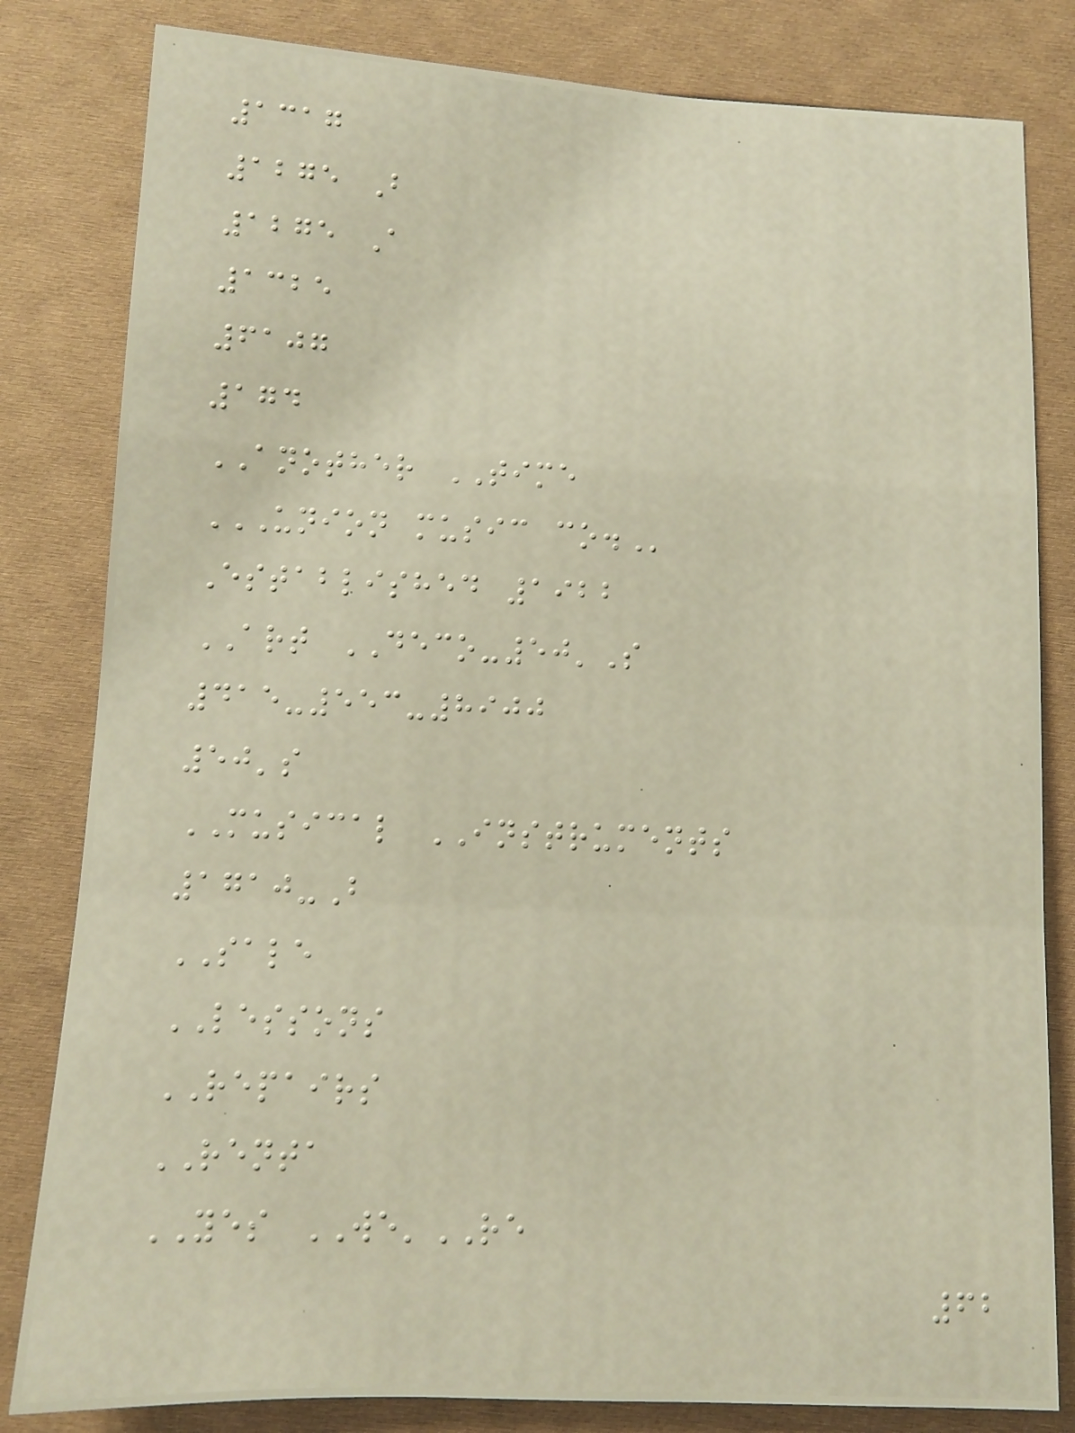1317
1275 B
1275 A
1325
6107
174
ANOTHER TIME
UNION MUSIC CO.
Established 1922
ART DECO-50'S
415-553-8900
50's
MUSICAL INSTRUMENTS
1710-B
SALE
LESSONS
REPAIRS
RENTA
YES WE'RE
62
